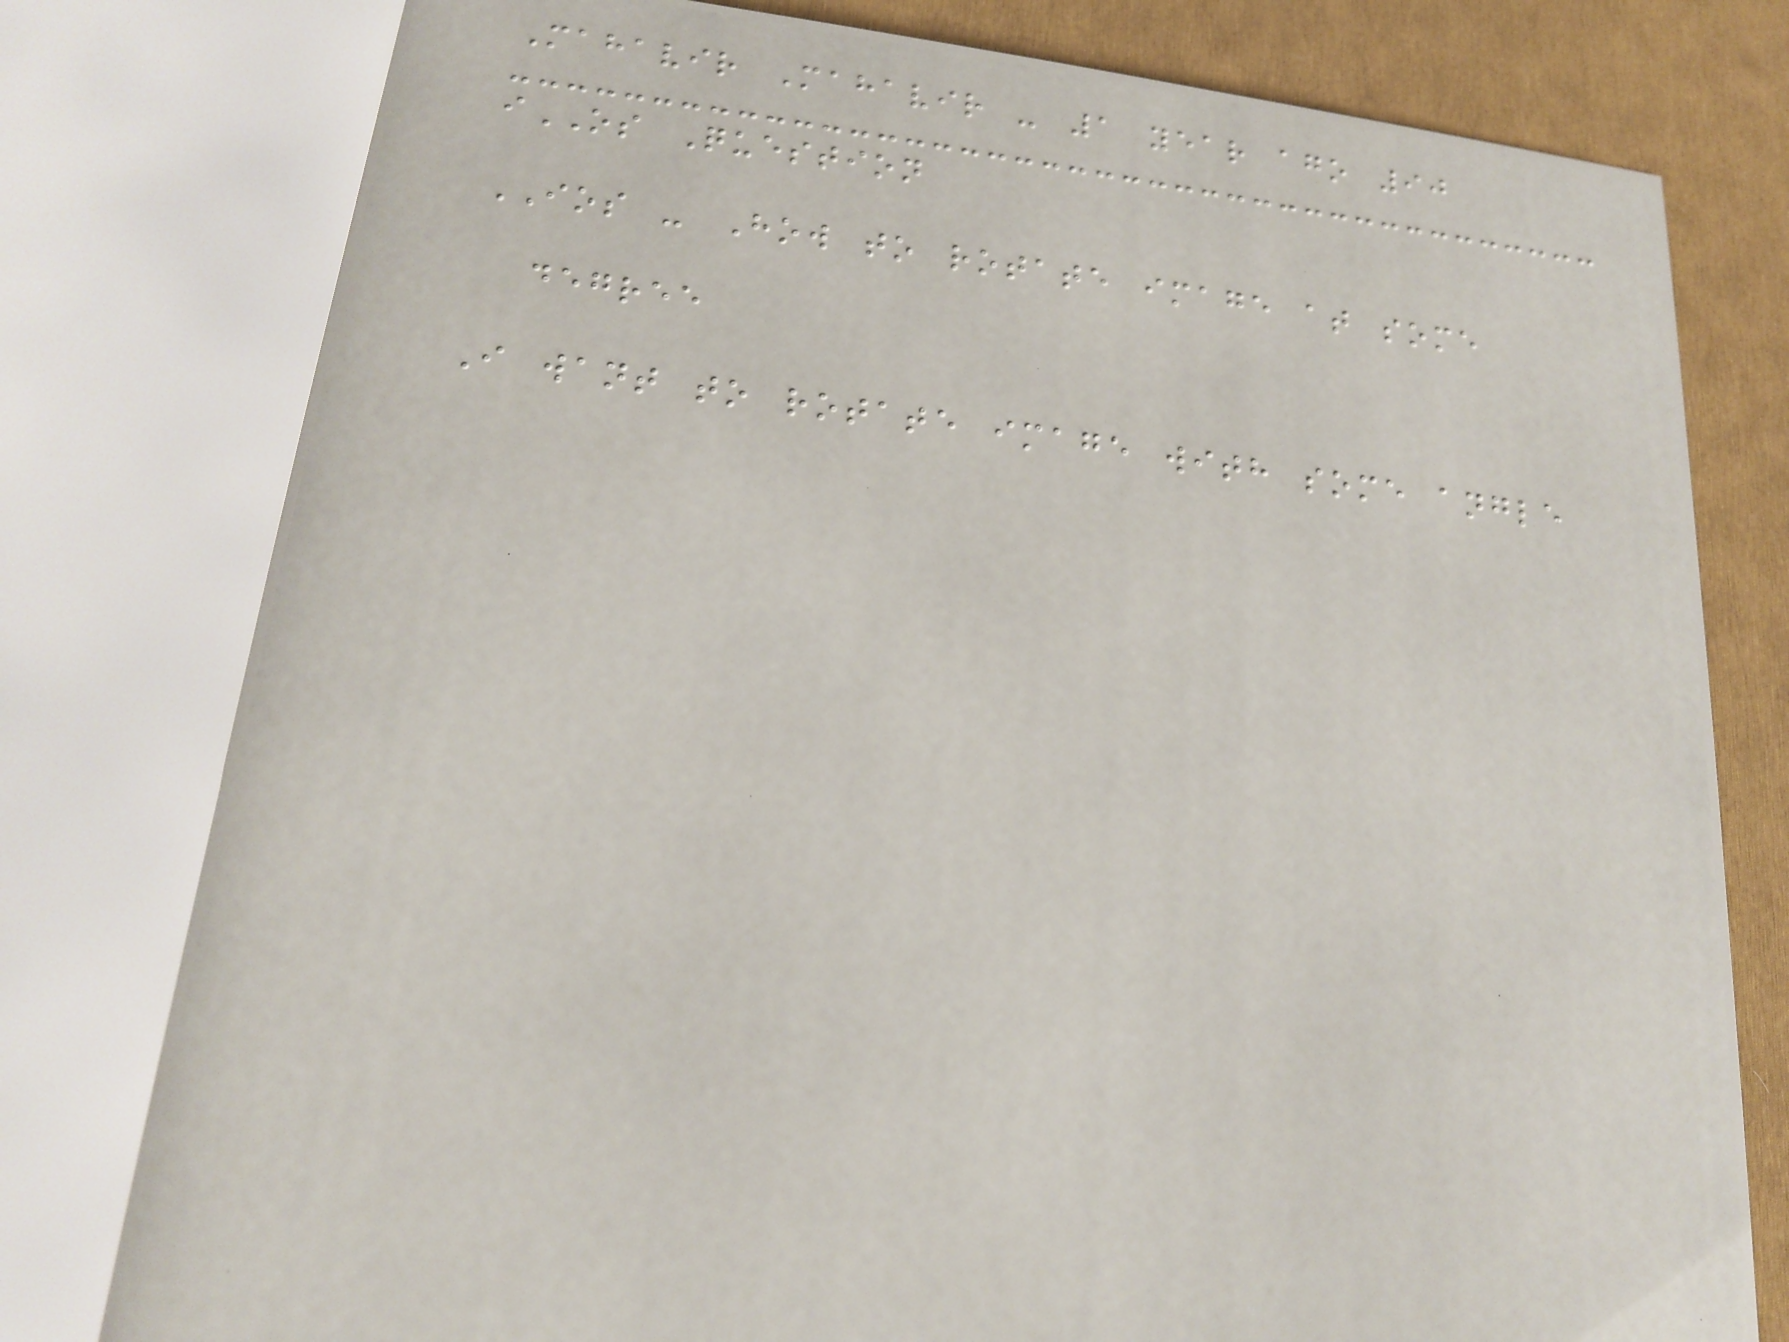Mahavir Mahavir - 1 year ago 90
iOS Question
IOS - How to rotate image at some
degree
I want to rotate image with some angle
